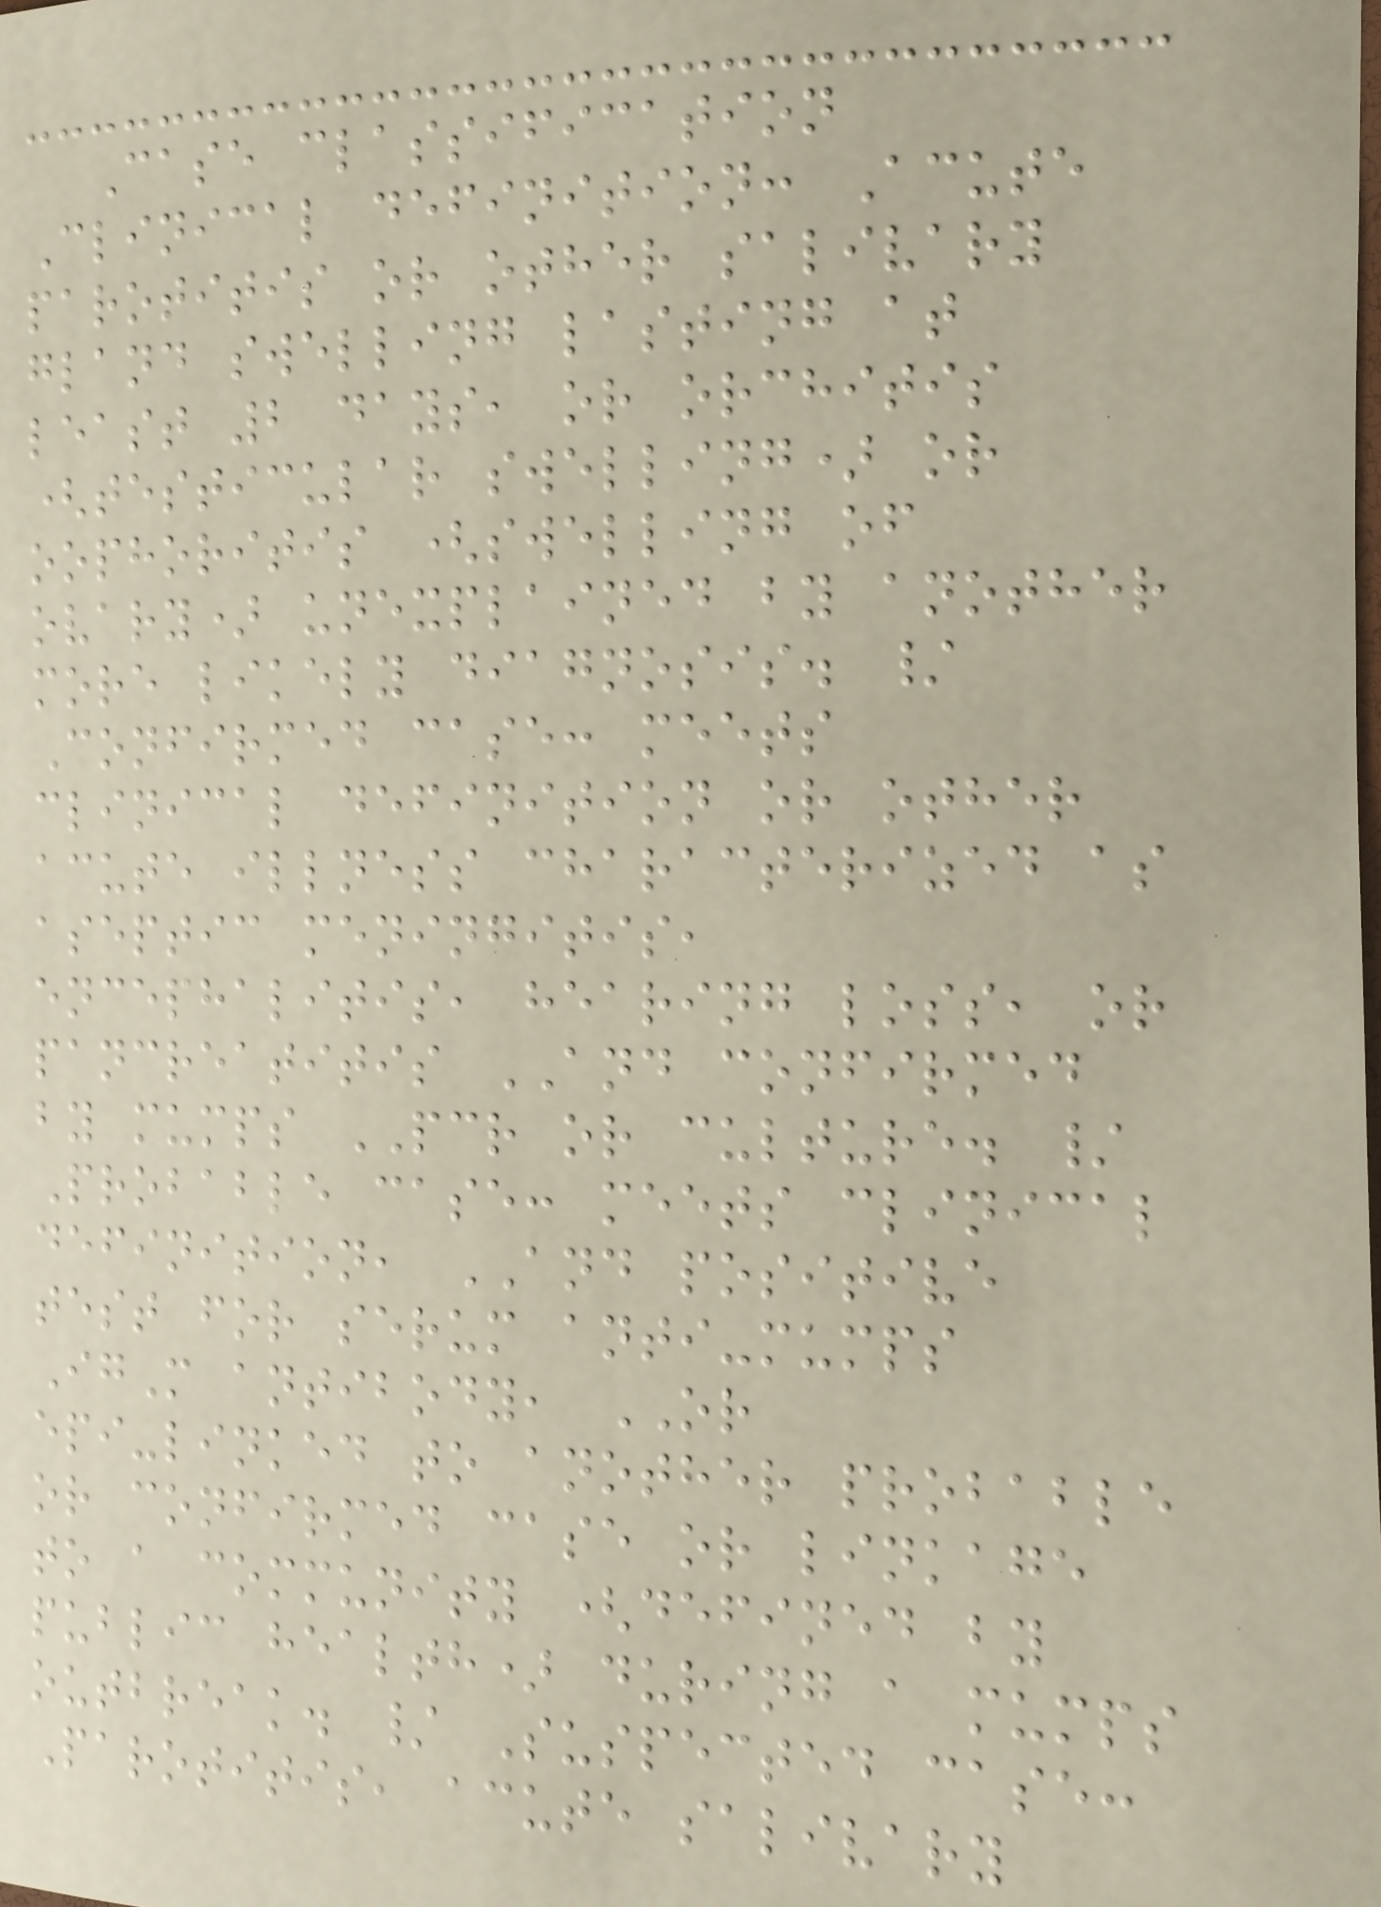Case classification
Clinical definition: Acute
parotitis or other salivary
gland swelling lasting at
least 2 days, or orchitis
(testicular swelling) or
oophoritis (swelling of
ovary) unexplained by another
more likely diagnosis. /
Confirmed case: meets
clinical definition or other
acute illness characterized as
aseptic meningitis,
encephalitis, hearing loss, or
pancreatitis AND confirmed
by mumps PCR or culture. /
Probable case: meets clinical
definition, AND positive
test for serum anti-mumps
IgM antibody, OR
epi-linked to another probable
or confirmed case or linkage
to a community (defined by
public health) during a mumps
outbreak. / Suspected case:
Parotitis, acute salivary
